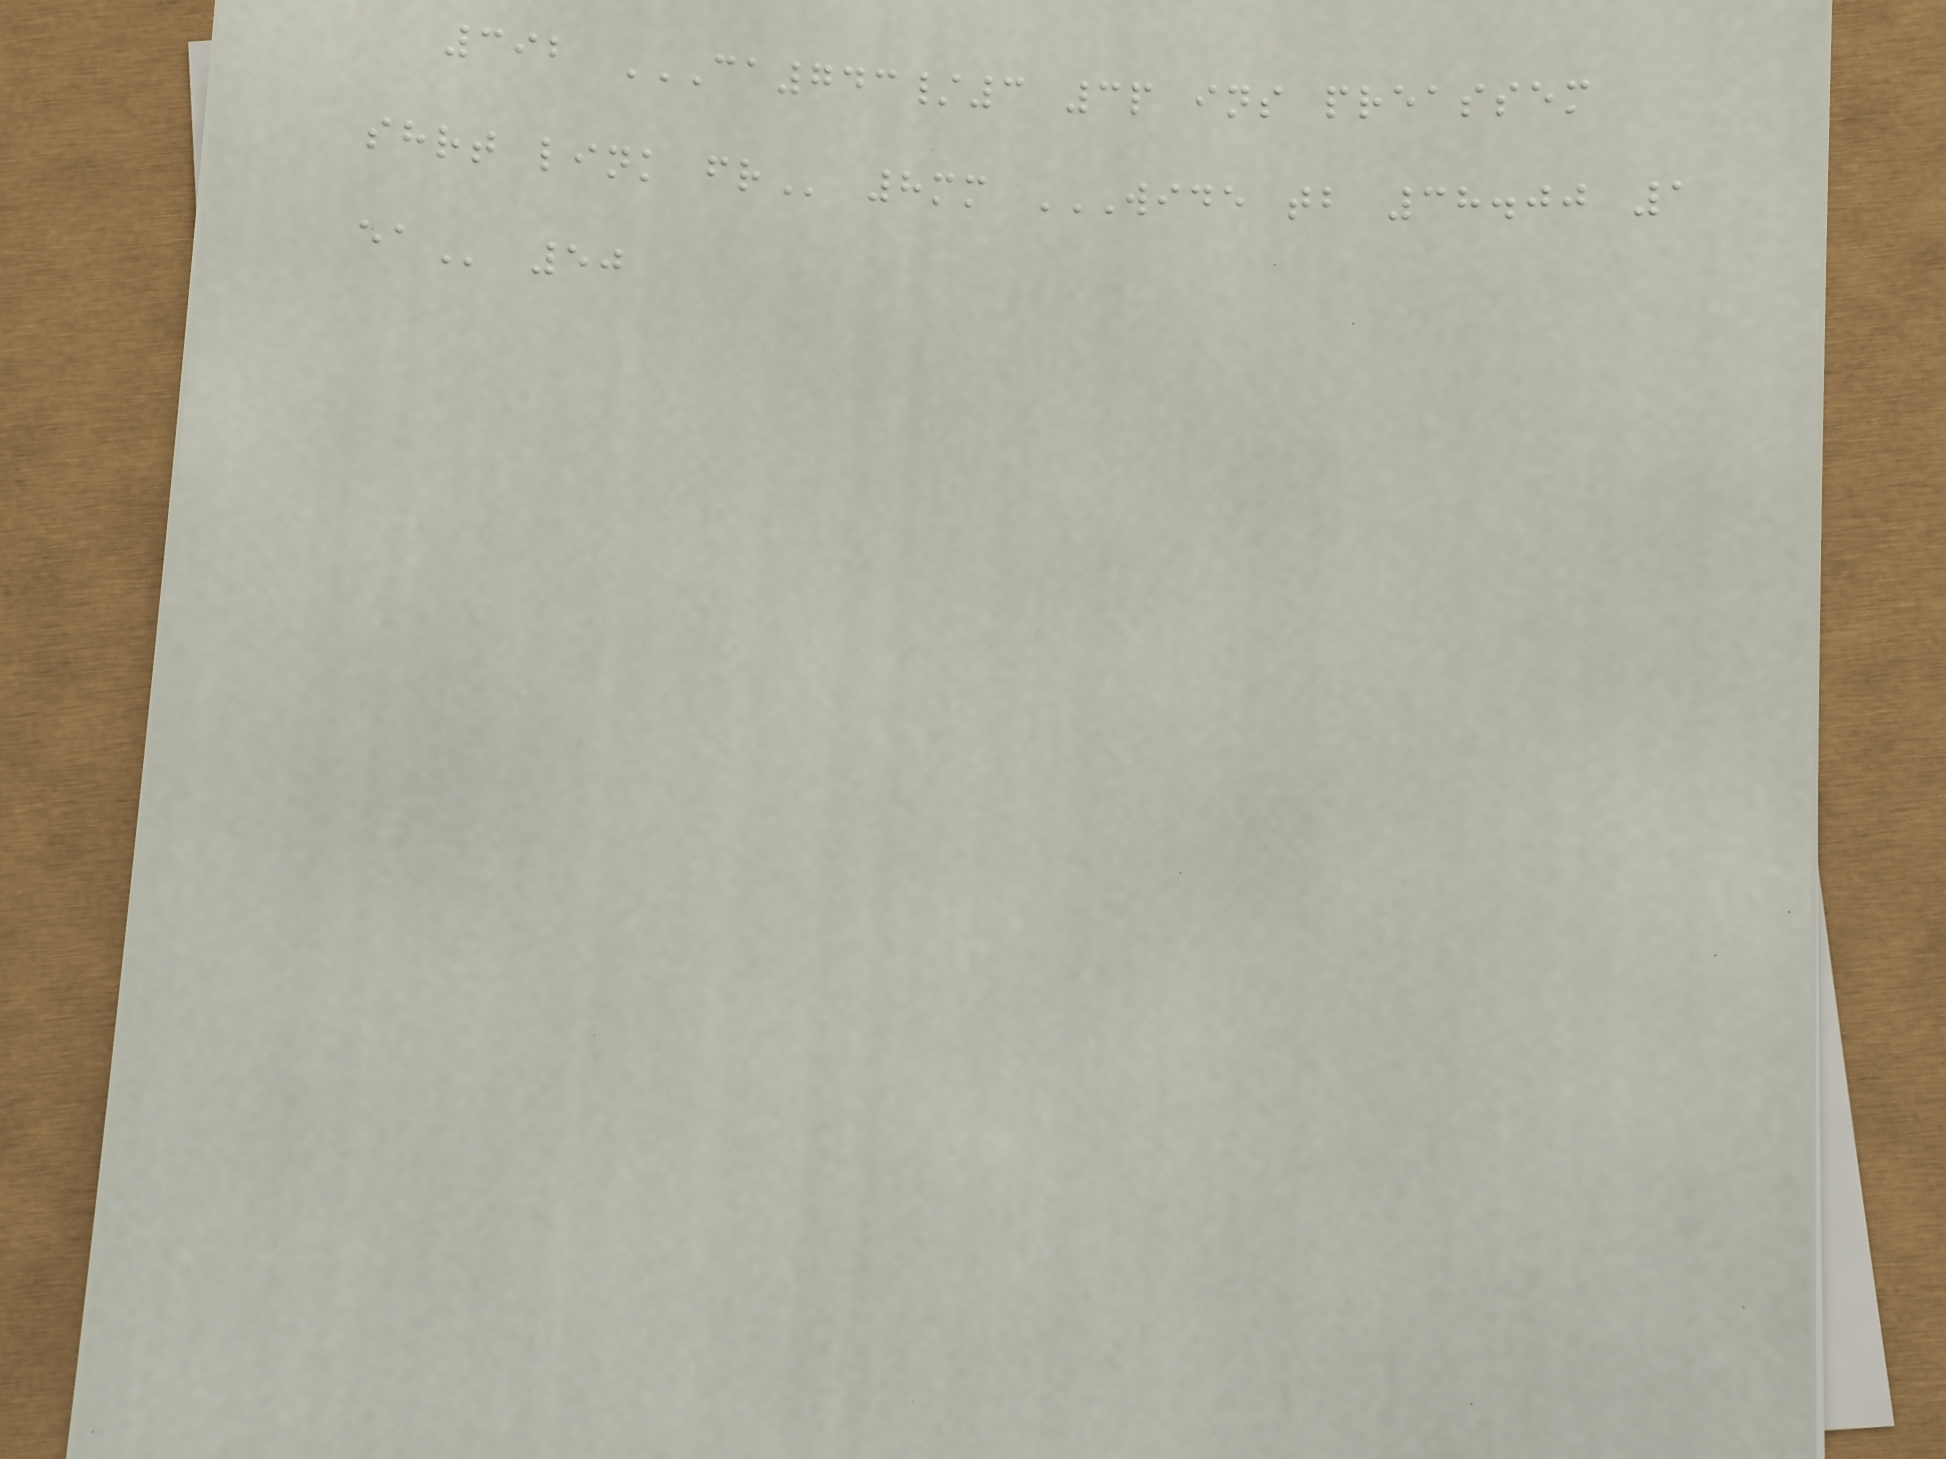392 CA743/3 3P INS PREASSEM
SHRT LINK FR 8mm WIDE TB 38.00 1
EA 50
